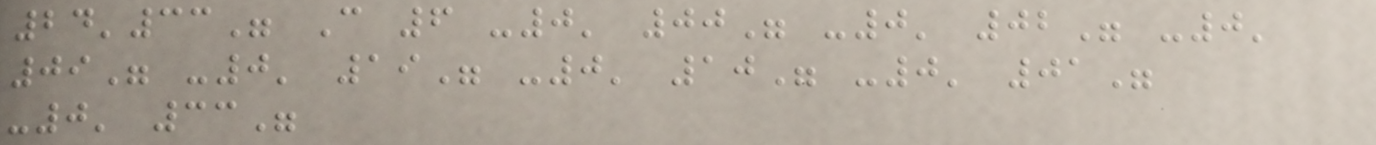24'33" C 6 -0' 00" -0' 02" -0'
09" -0' 19" -0' 10" -0' 01"
-0' 33"
